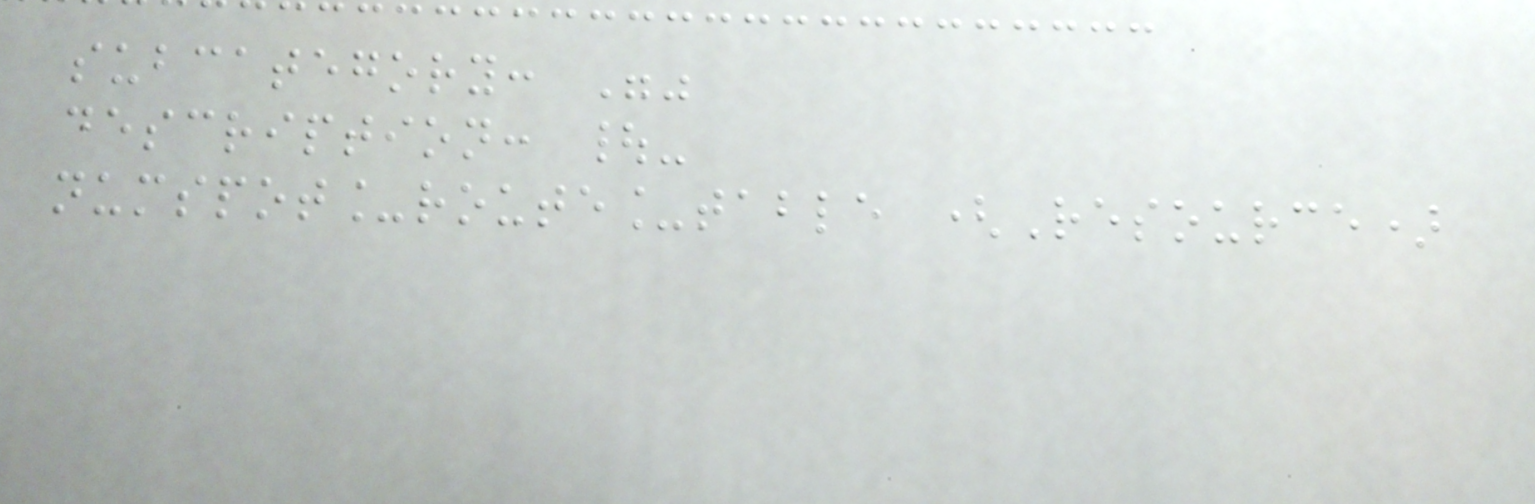subcategory: ""
description: |-
numspot_route_table (Resource)
